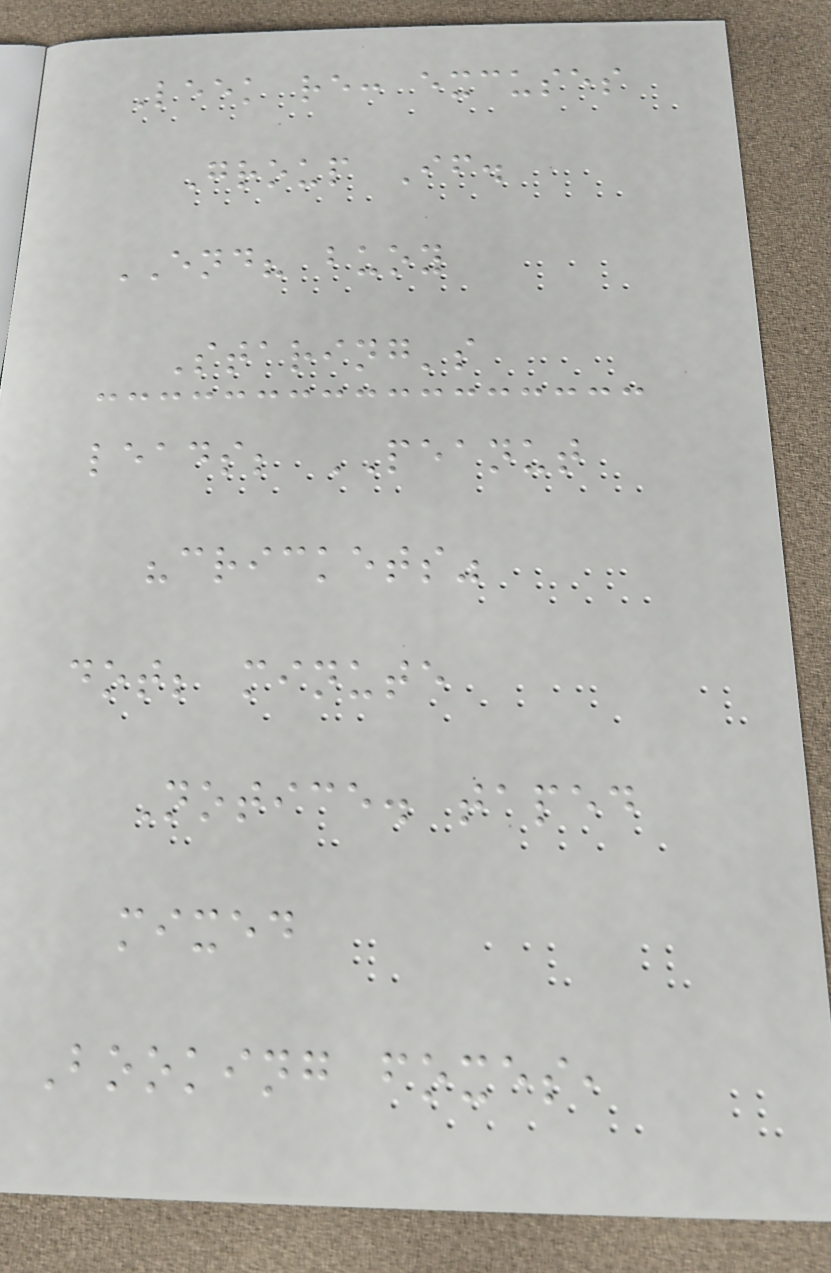Leek re: excuses
Group If.
END? buoy
Staring's
leads; PEANUT
"crickets"
dot; minute
Notice. taped
mixed
Booking foxes,
